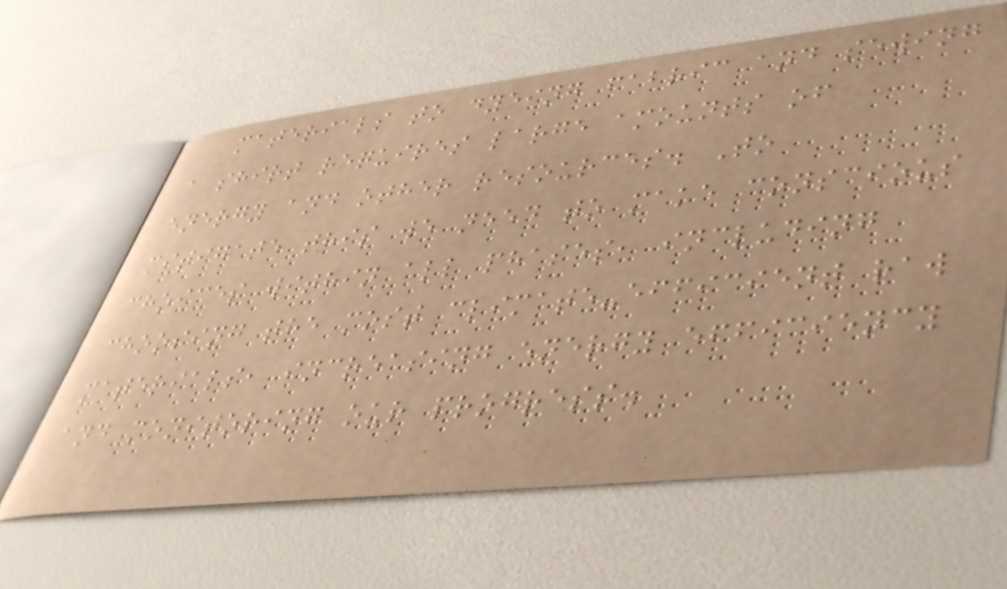materials to dyeing fabric and sewing
a shirt requires large amounts of
energy and other resources. To
mitigate this we need to make conscious
choices within all phases, including
choosing the most climate-efficient raw
materials, increasing energy efficiency
and monitoring our progress.
